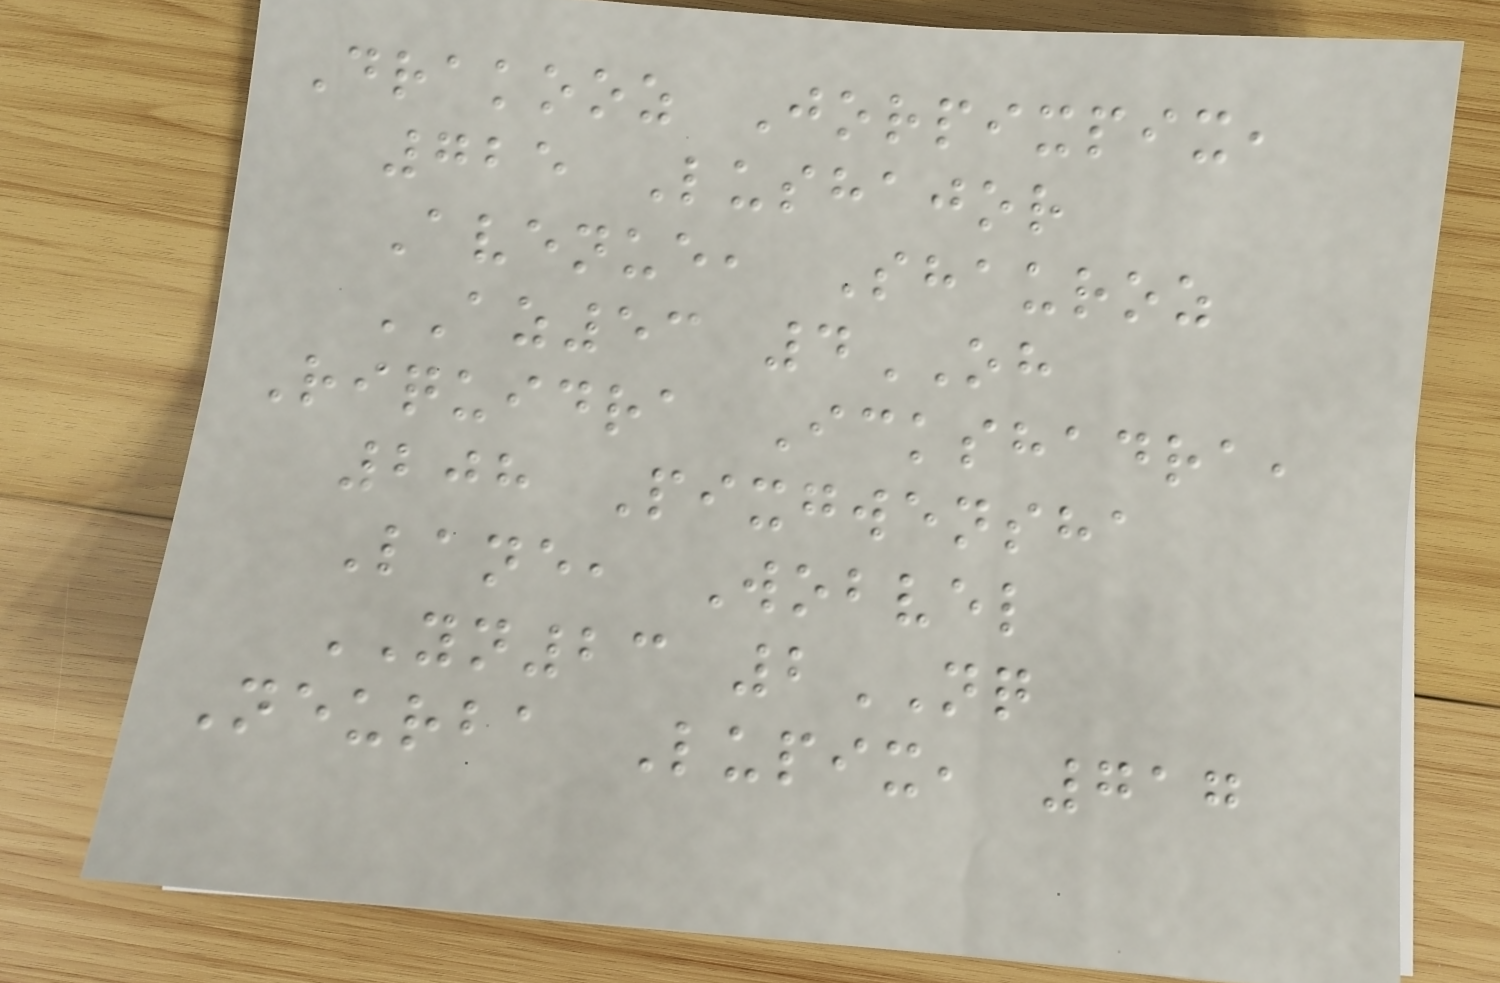Drakooz Jorpixpix,
725 Lushajor
Avenue, Shauroz
AZ53 4OH
Riquidra Ickshadra,
208 Pixgwensha
Lane, Wobvel
YN23 2NQ
Neurba Lupix, 717
